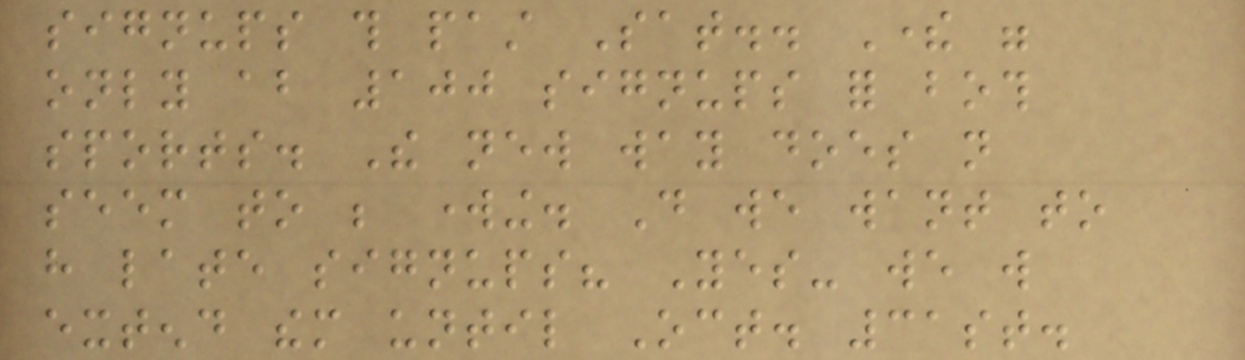signups this past Sat.. There were
only about 100 signups for both
sports. The new way does not
seem to be working. Do we want to
have late signups? Yes- we will
extend them until Oct. 31st.
